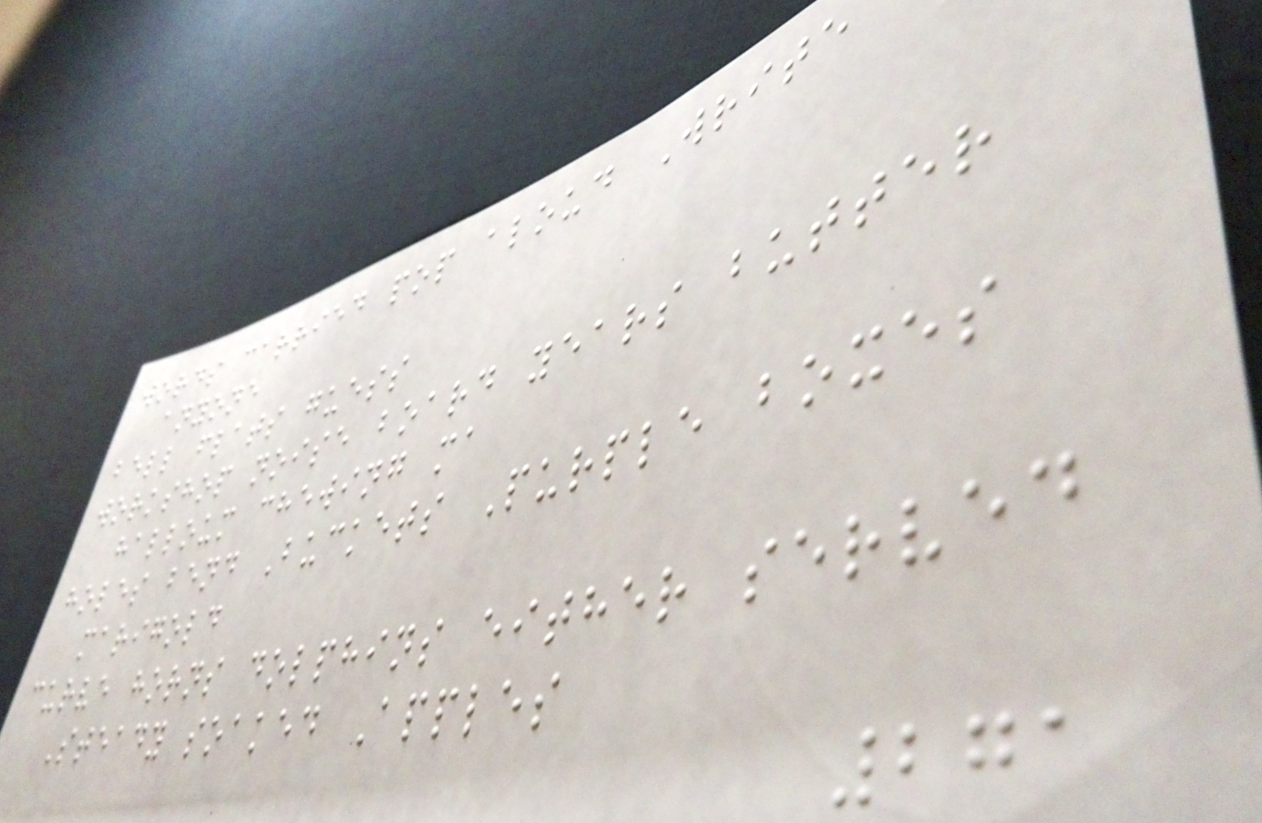words carried pop aloud Write
anyone
bell flats guess
workshop noise board years butter
halloum chewing ma
holes bend Buckets Purple boxes
marigold
curve horns dolphins either served
Steady soaked Apples
271
